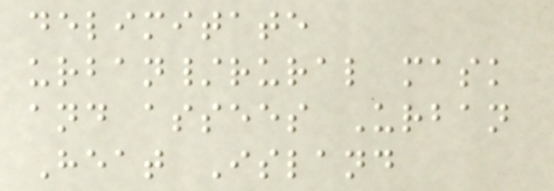delimitate
urban/rural mask
and assees Urban
Heat Island
